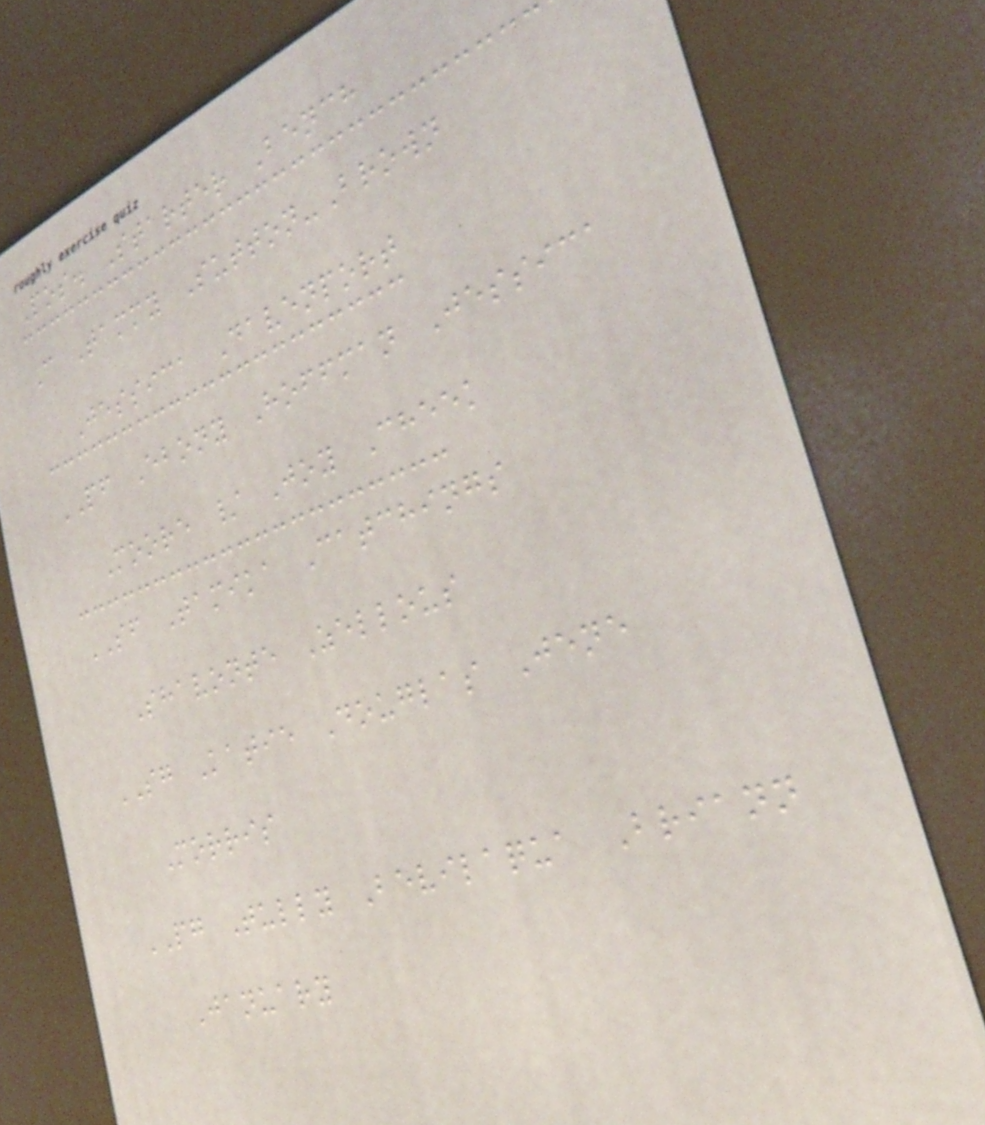Pos. Starter Bench
C Tammy Sutton-Brown
Jessica Davenport
PF Ebony Hoffman Jessica
Moore / Joy Cheek
SF Tamika Catchings
Shavonte Zellous
SG Katie Douglas Jene
Morris
PG Tully Bevilaqua Briann
January
